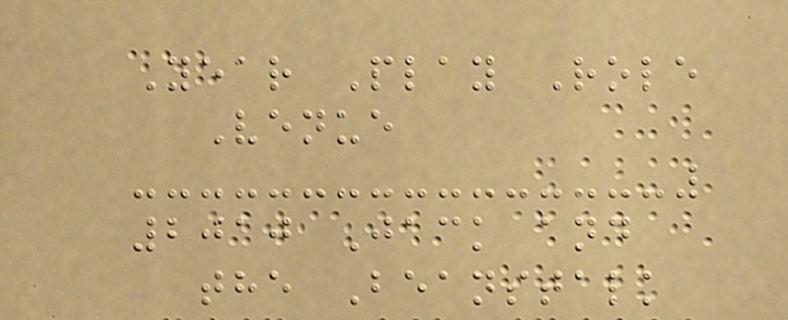Year Play Role
Venue
2010 Jack and
the Beanstalk
